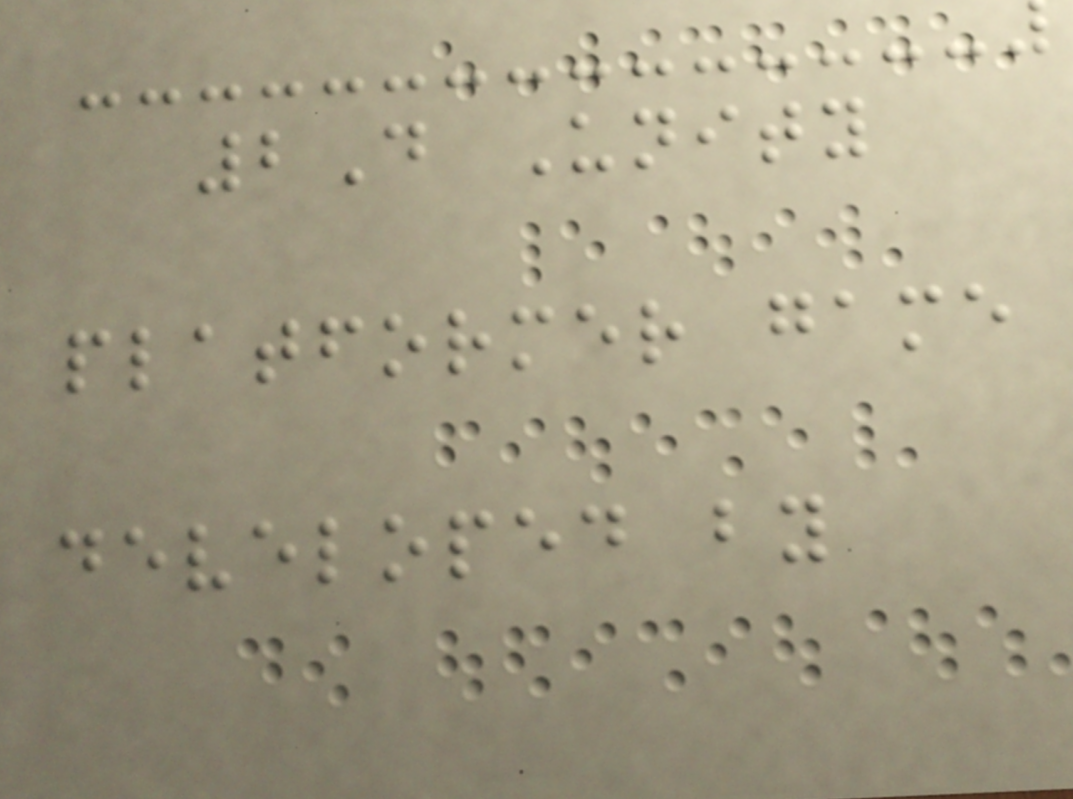2D Unity
platformer game
developed by
